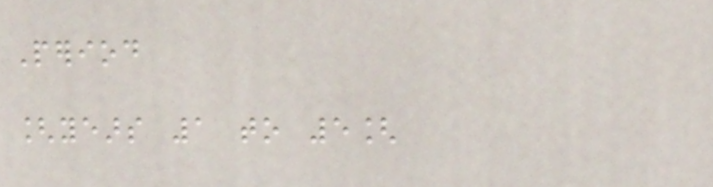Period
[years 1 to 5[
